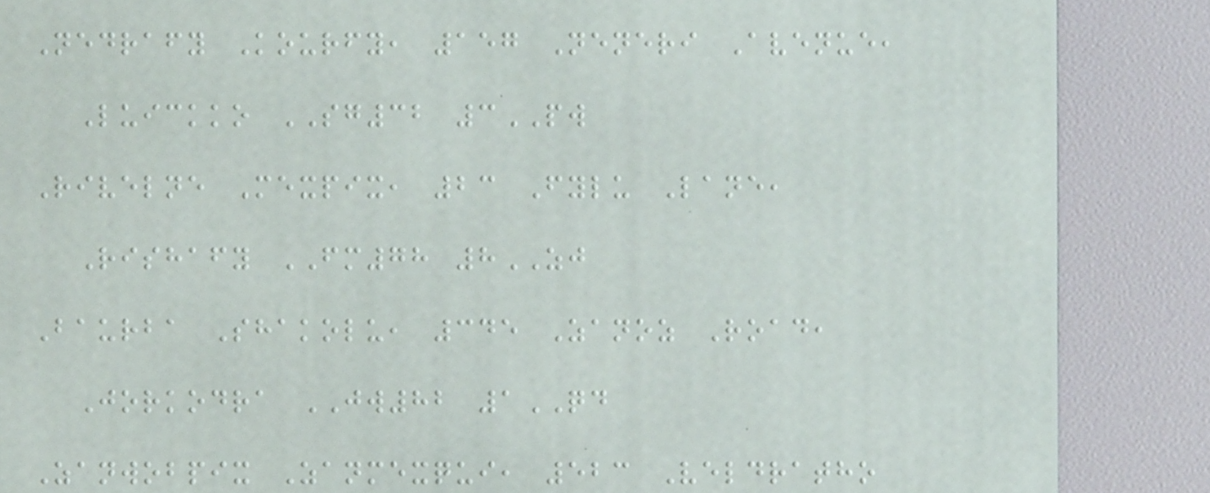Nedrafy Kourfy, 157 Neneri Avenue,
Luickko SG32 3PW
Rivelne Mexpix, 23 Fylu Lane,
Rishafy FM78 8ZJ
Baurba Shakolu, 345 Zanoz Road,
Jorkodra JW82 1QD
Zanwobpix Zanmexqui, 523 Veldratho
